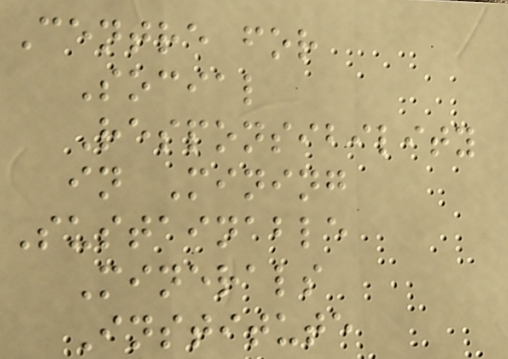Centre for
Social
Responsibility
in Mining
Sustainable
Minerals
Institute
